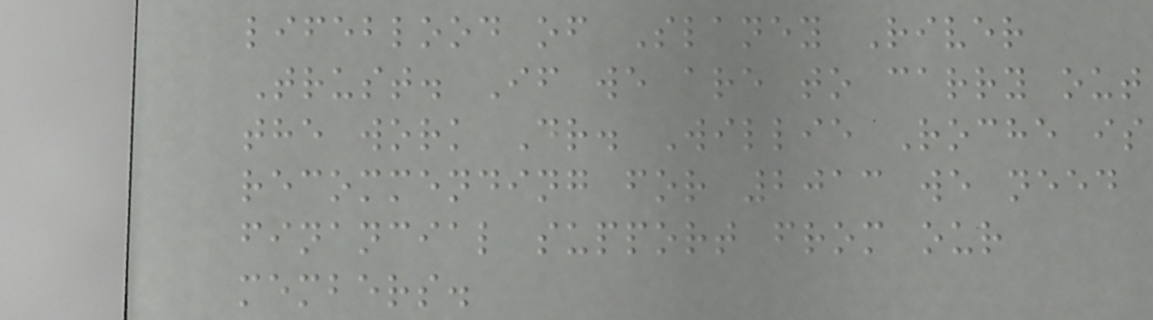lifeblood of Slaney River
Trust. If we are to carry out
the work Dr. Willie Roche is
recommending for 2013 we need
financial support from our
members.
